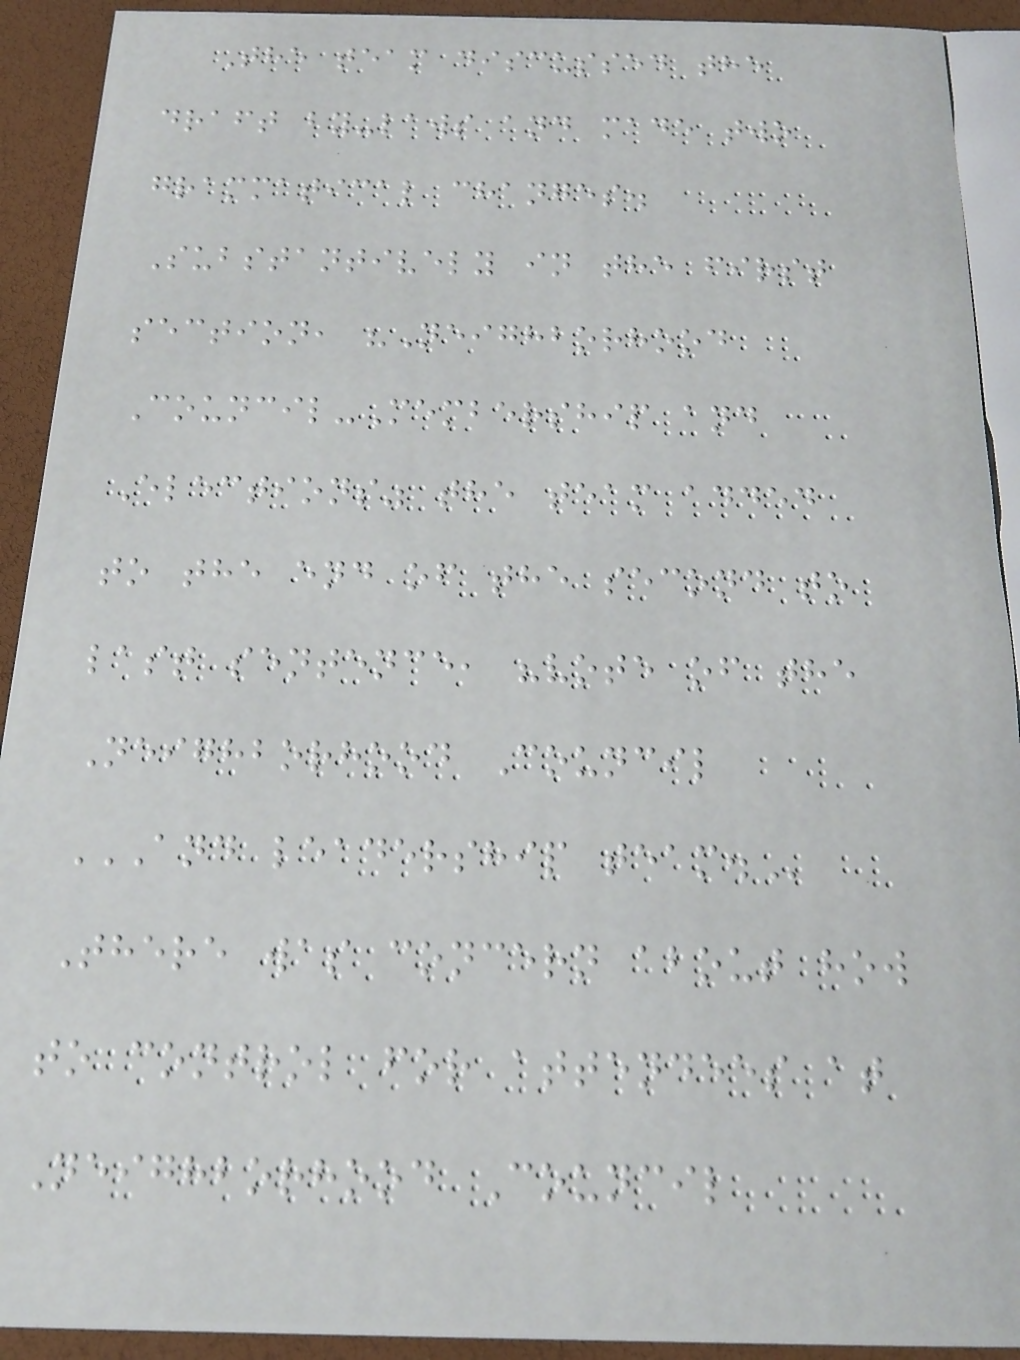The team discussed the
draft by-laws and made two
grammatical changes.
Substantively in the first
section, "Neighborhood
Council-Membership and
Elections" the team added
to the end of the second to
last sentence, "vote of the
Neighborhood Council
AND LEADERSHIP TEAM.
There was concern about how
to control for attendees at
Neighborhood Council
